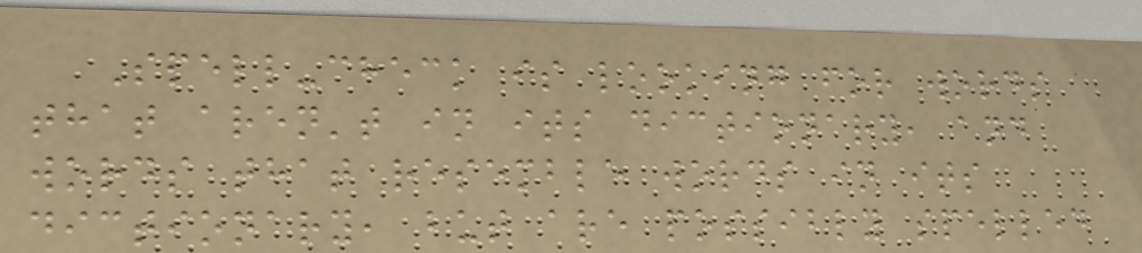Spell-check is looking for words
that aren't in its dictionary, and
words that resemble words in its
dictionary, but are possibly spelled
